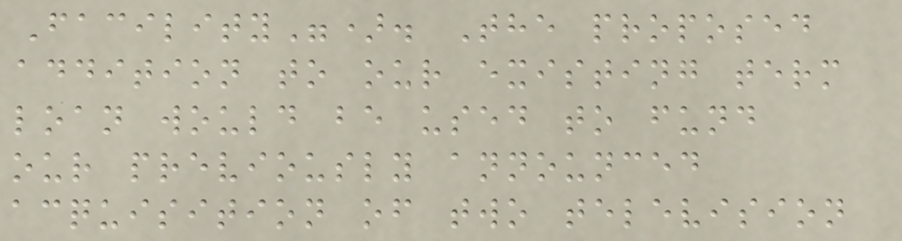Facility"). The proposed
addition to our existing term
loan would be used to fund
our previously announced
acquisition of two television
